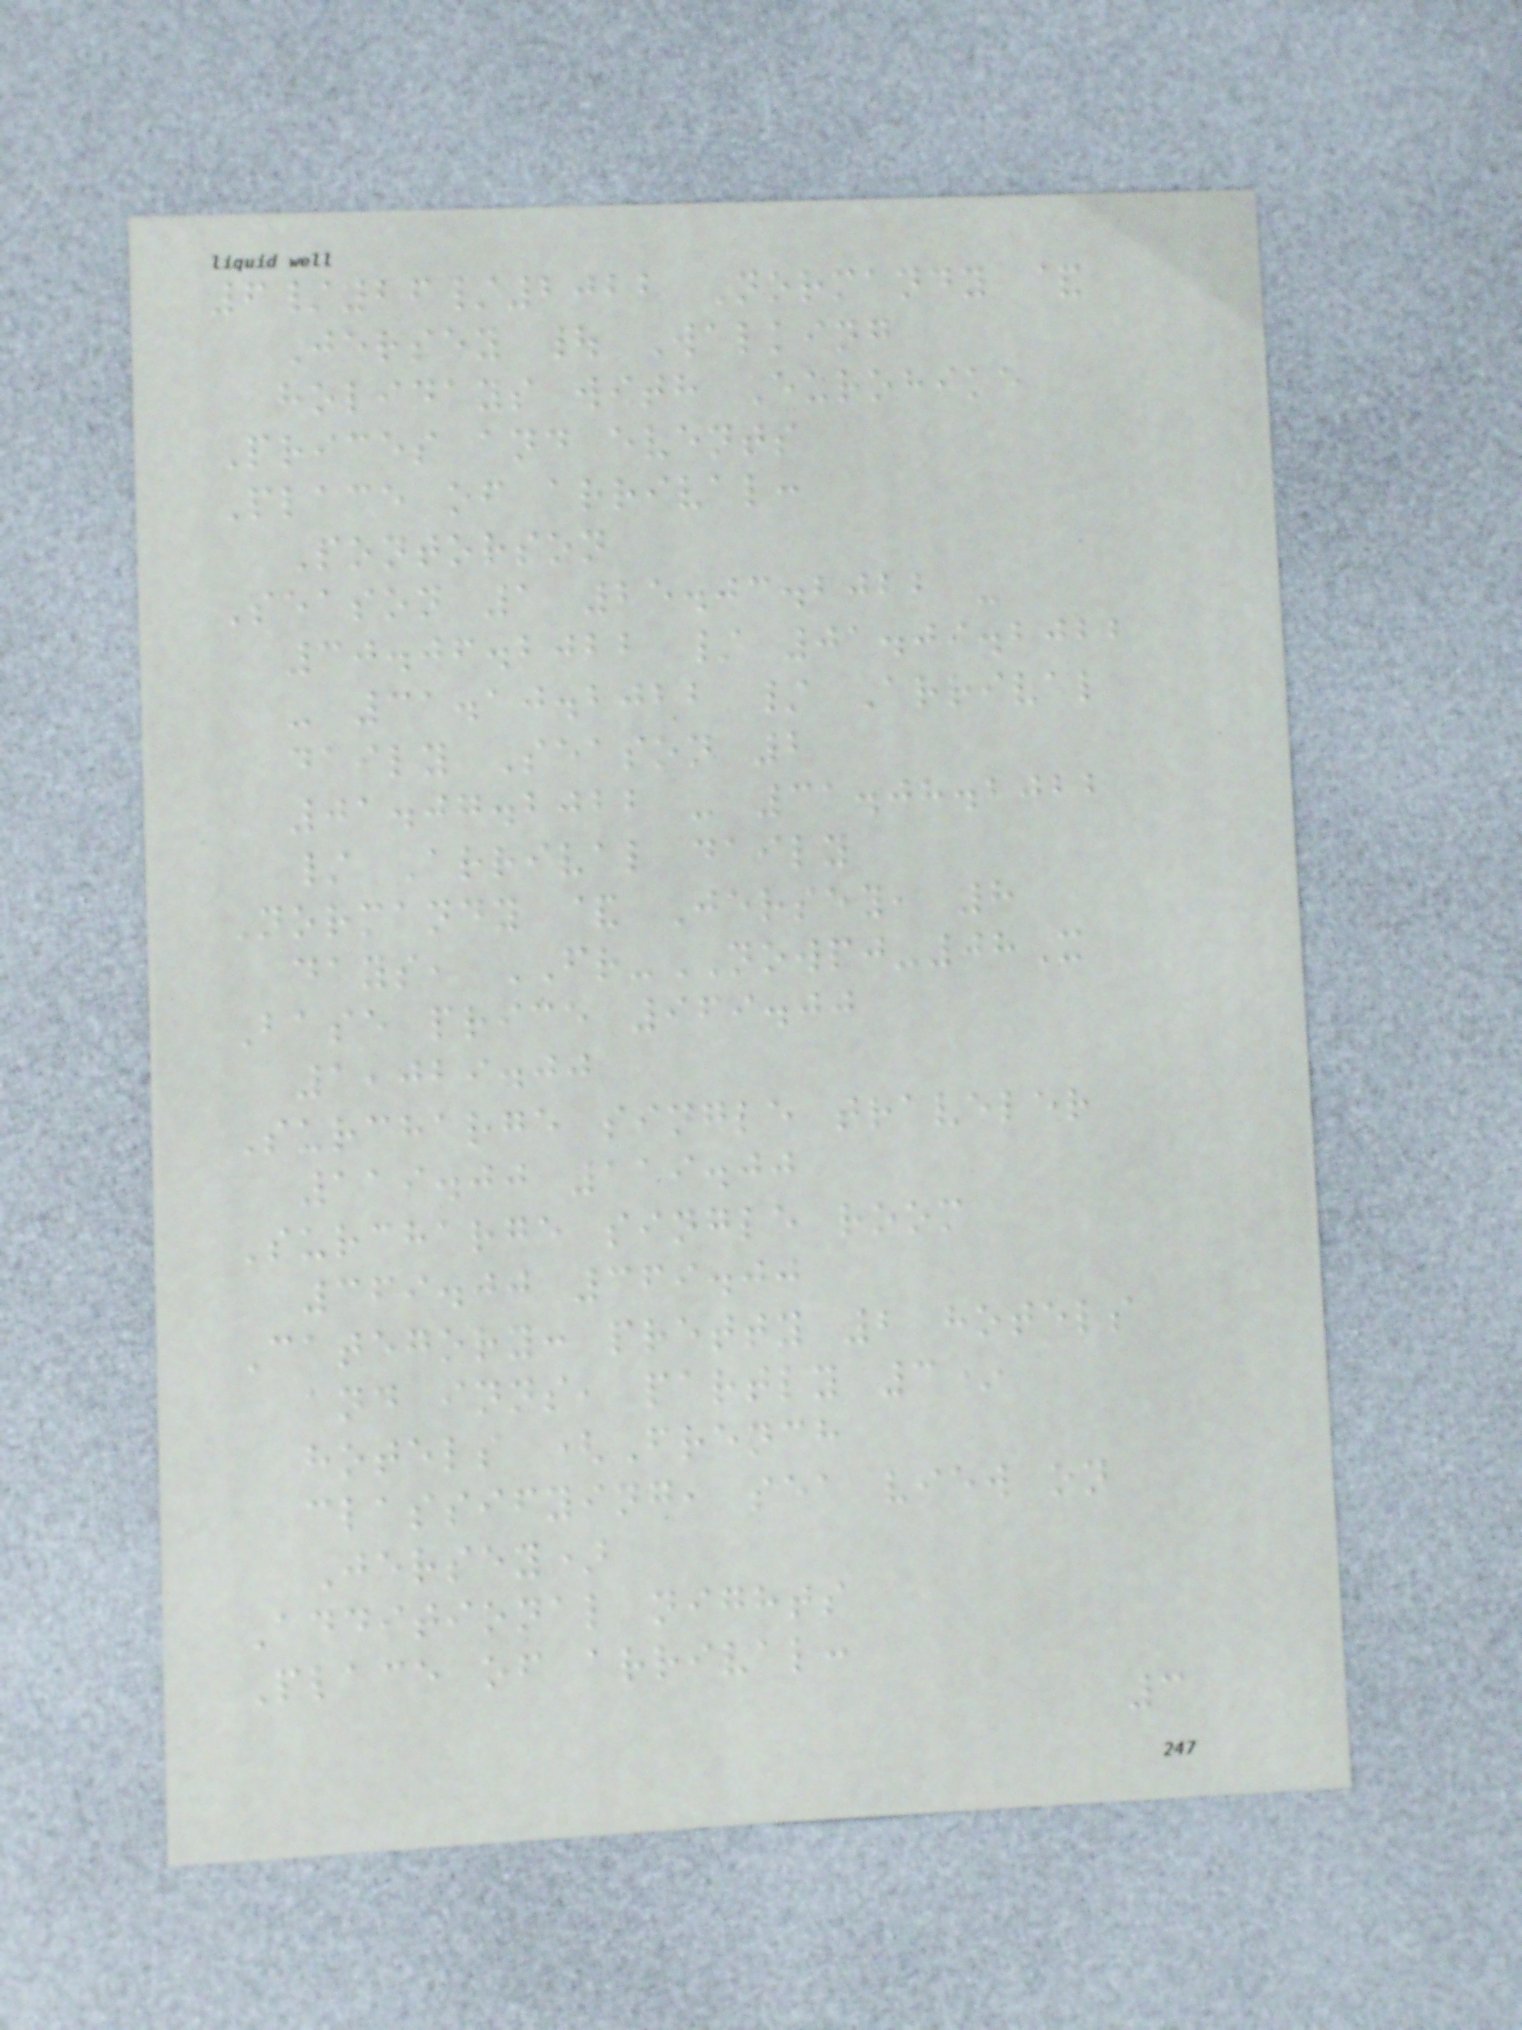6/26/2022 Normandy &
Jersey | Walking
holidays with Eurohike
Prices and events
Place of arrival:
Pontorson
Season 1 25.03.2022 -
30.06.2022 / 01.09.2022
- 31.10.2022 / Arrival
daily Season 2
01.07.2022 - 31.08.2022
/ Arrival daily
Normandy & Jersey, 8
days, FR-NOWPJ-08X
Base price 969.00
1,029.00
Surcharge single traveler
119.00 119.00
Surcharge single room
369.00 369.00
Category: pretty 2 hotels
and inns, partly 3*
hotels (French
classifying, sea view on
Jersey)
Additional nights
Place of arrival:
3
